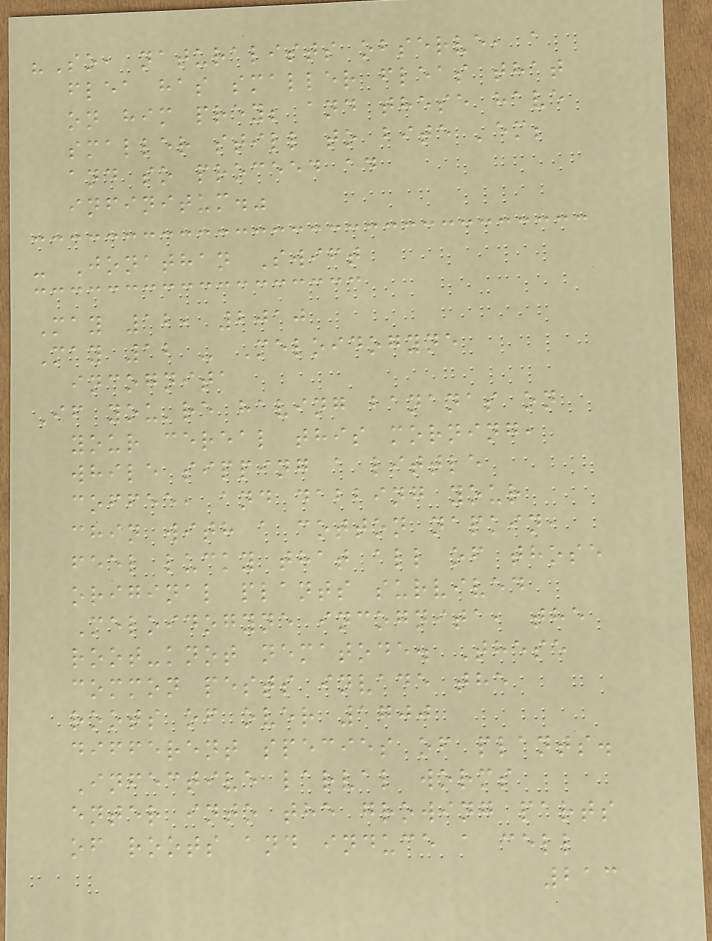"So, naturalists observe, a
flea has smaller fleas that
on him prey; and these have
smaller still to bite 'em;
and so proceed ad
infinitum."
- Jonathan Swift
May 12, 2010
May 12 - Meloidogyne
incognita
If you're having bananas on
your cereal this morning,
while sipping a little
coffee, and dabbing your
chin with a cotton napkin,
feel lucky that all of those
original plants survived
Meloidogyne incognita, the
root-knot nematode. These
common pests invade the
roots of over 1700
different species of plants.
Infective larval worms
enter into the growing parts
of roots and induce a cell
213
